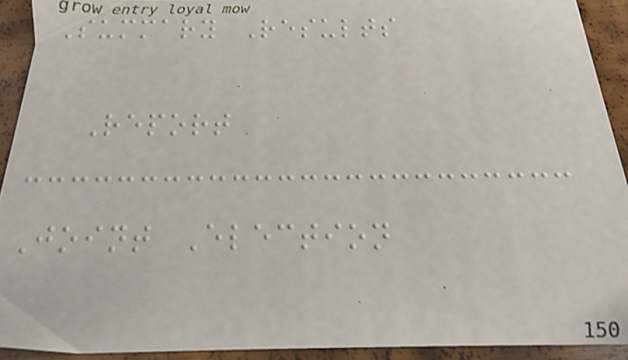Summary Results
Report
Joint Election
